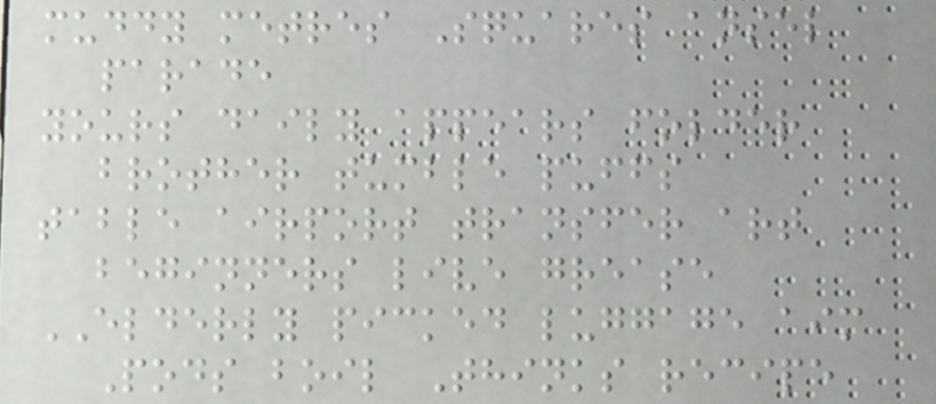muddy metres Squares ansel
parade
yours daily appears folder
brother tumble puffs
table airport transfer art
beginners live grease
ELDERLY picked luggage aim
Pods boil Thinks recipe
